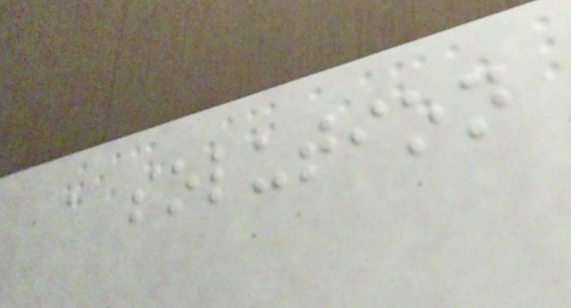a solution
